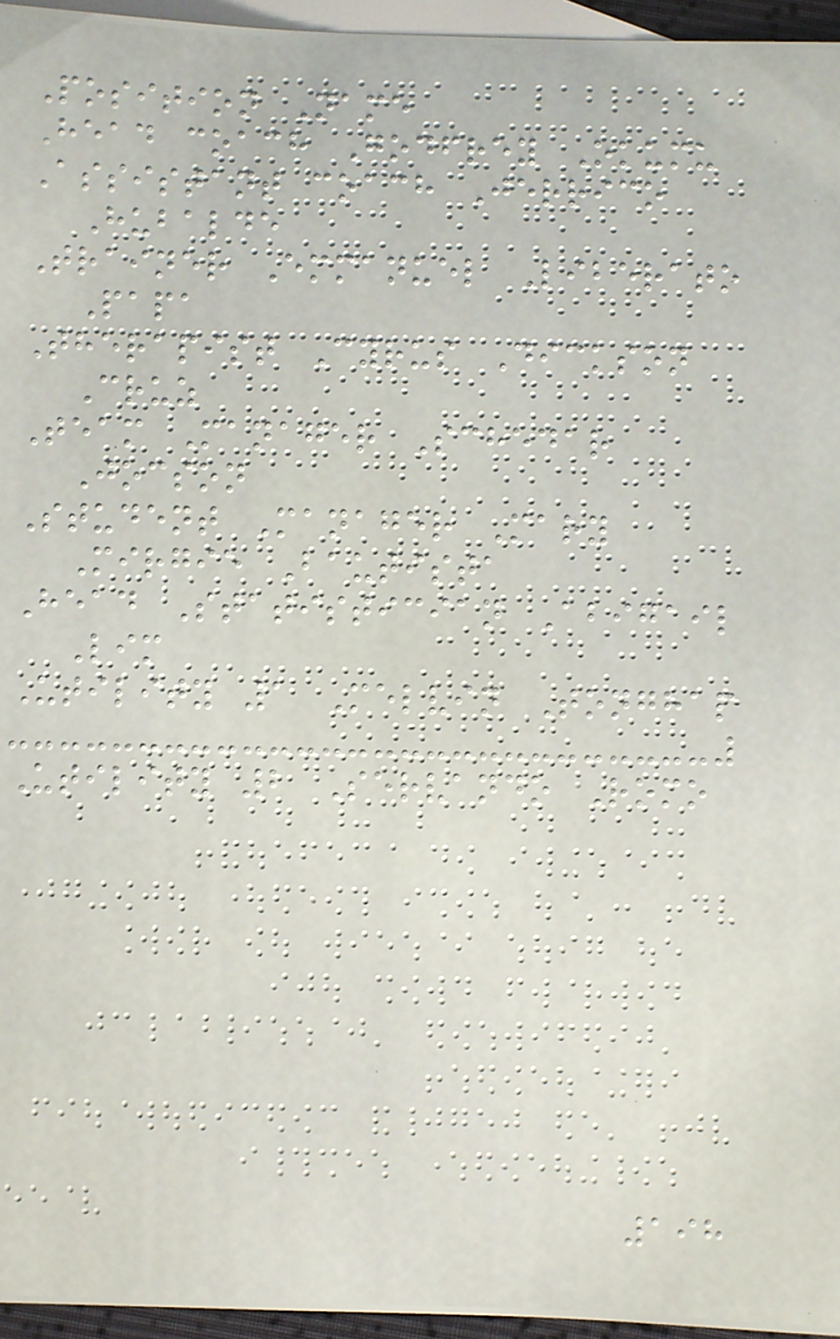Position Name
Head coach Godfrey Okumu
Assistant coach Jerrico
Hubalde
Trainer Emmanuel Liberato
Papa
Therapist Cyrus Dickson
Cruz
Team Manager Schedar
Jocson
Student Manager Mary
Mirgie Bautista
Head Statistician Abigail
Lim
Utility 1 Melvin Tonghap
Utility 2 Servando Romo
198
